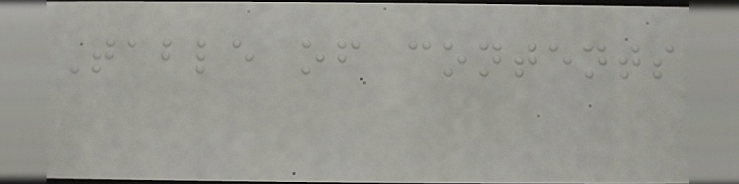Table of contents
